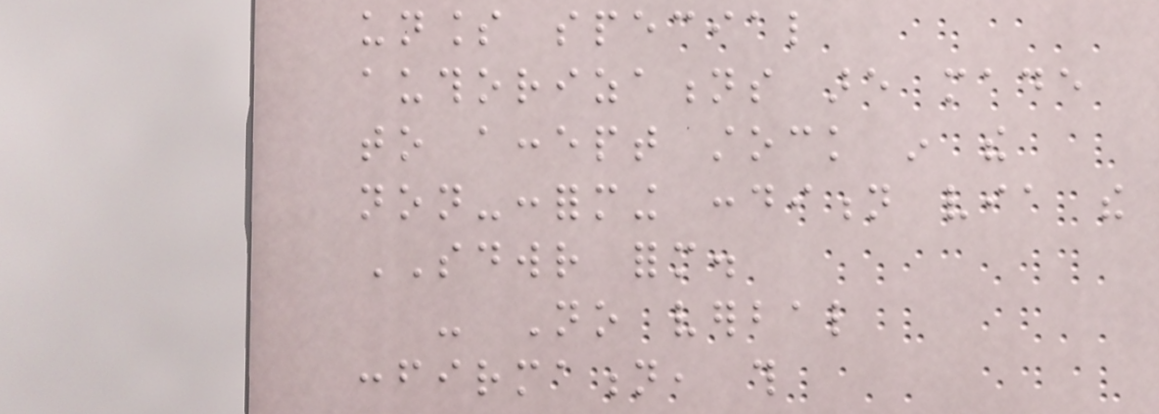unless special
authorizations are made
to accept stock in the
non-conforming condition via the
SDWR form.
- No verbal
confirmation, this
